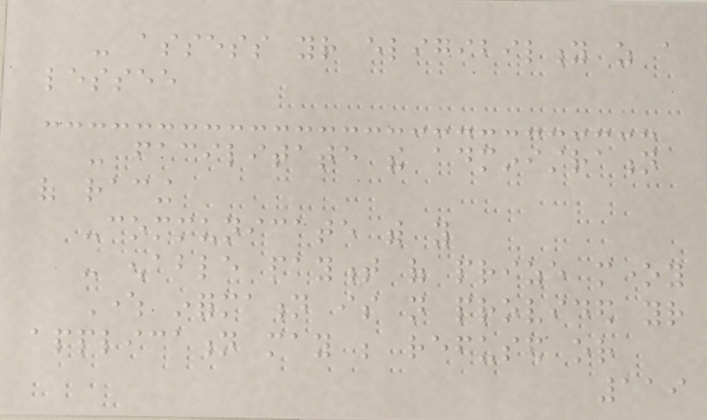- assess your eligibility as a
lessee
- facilitate the administration
of racing
-communicate with you
- enable payment of prize money
Where information is not provided your
application may be refused or
119
